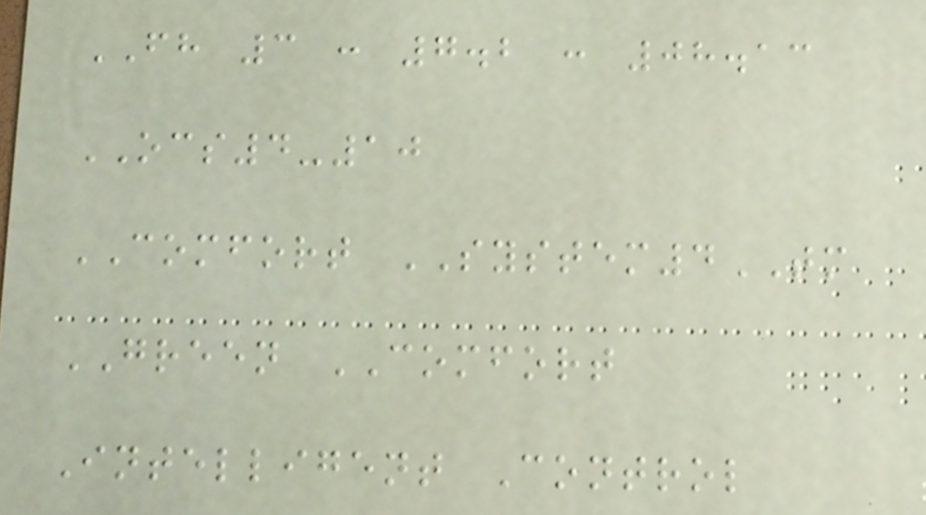FH 3 : 7.2 : 08.13
OCS4-10
COMFORT SYSTEM4TM
GREEN COMFORT
Intelligent Control
